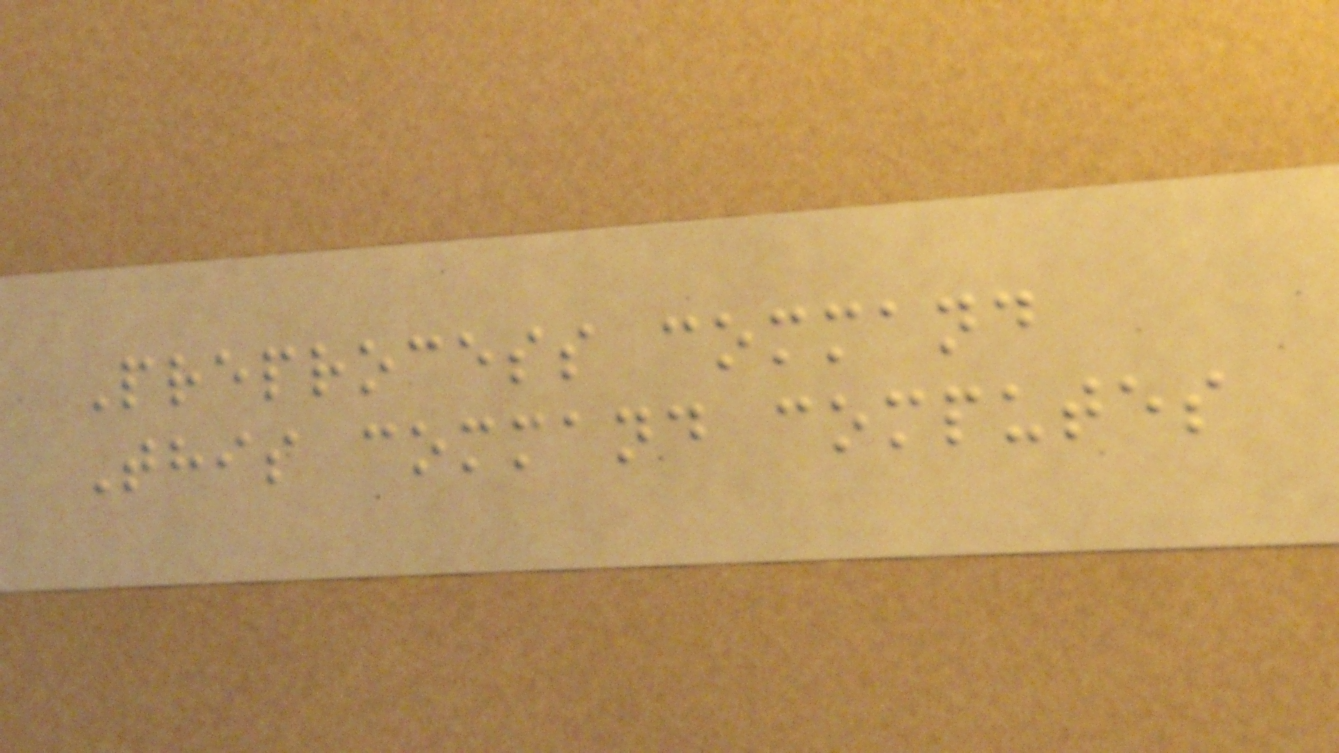Preprocess command
This command computes
